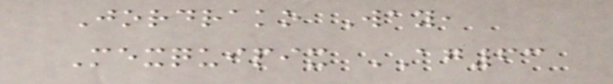Jordrako Way,
Mexquipix AG63
